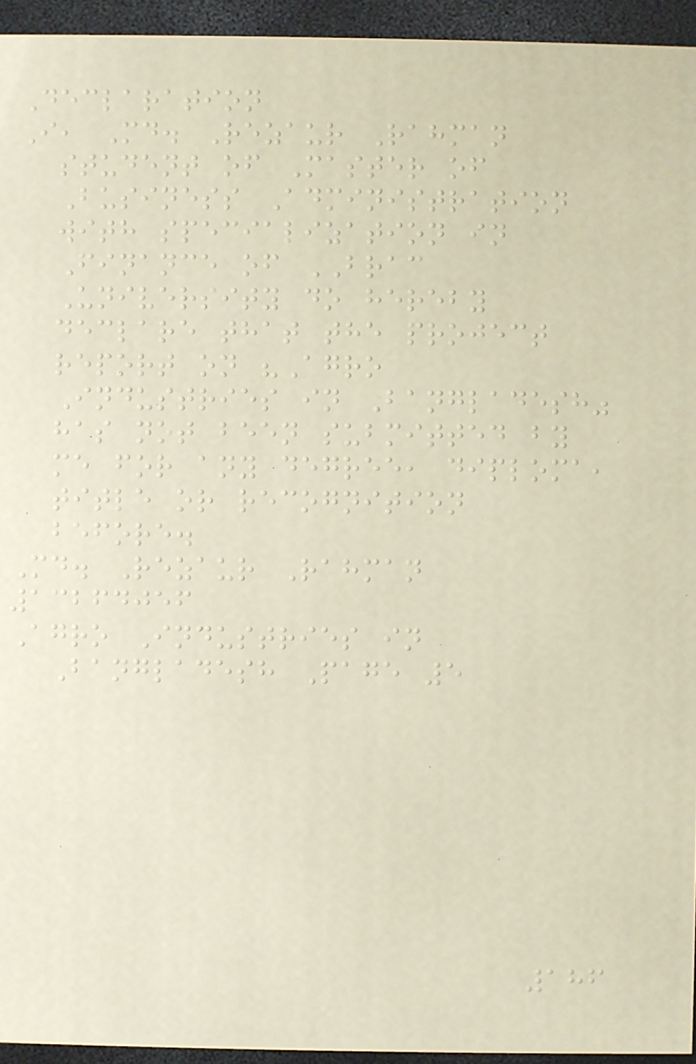Declaration
I, Md. Rezaur Rahman
student of Master of
Business Administration
with specialization in
Finance of BRAC
University do hereby
declare that the project
report on "Agro
Industries in Bangladesh"
has not been submitted by
me for any degree, diploma,
title or recognition
before.
Md. Rezaur Rahman
13264056
Agro Industries in
Bangladesh Page 5
186
